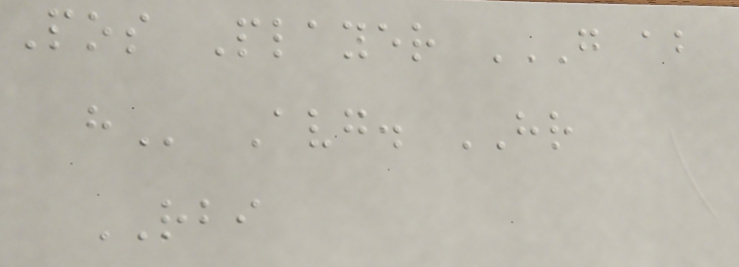Pos Player G AB
H Avg. HR
RBI
